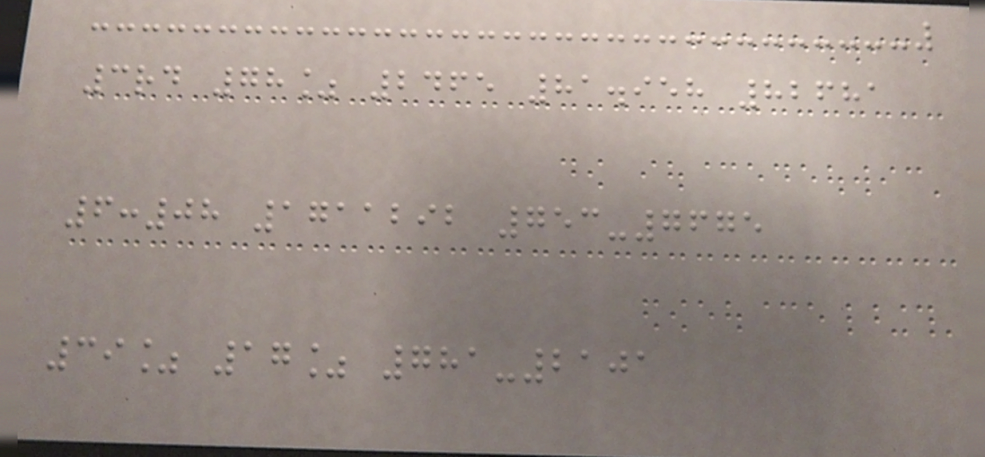3rd 78% 2465 81.958 82681
6:08 1711292 753-7675
39% 17% 781-2101
